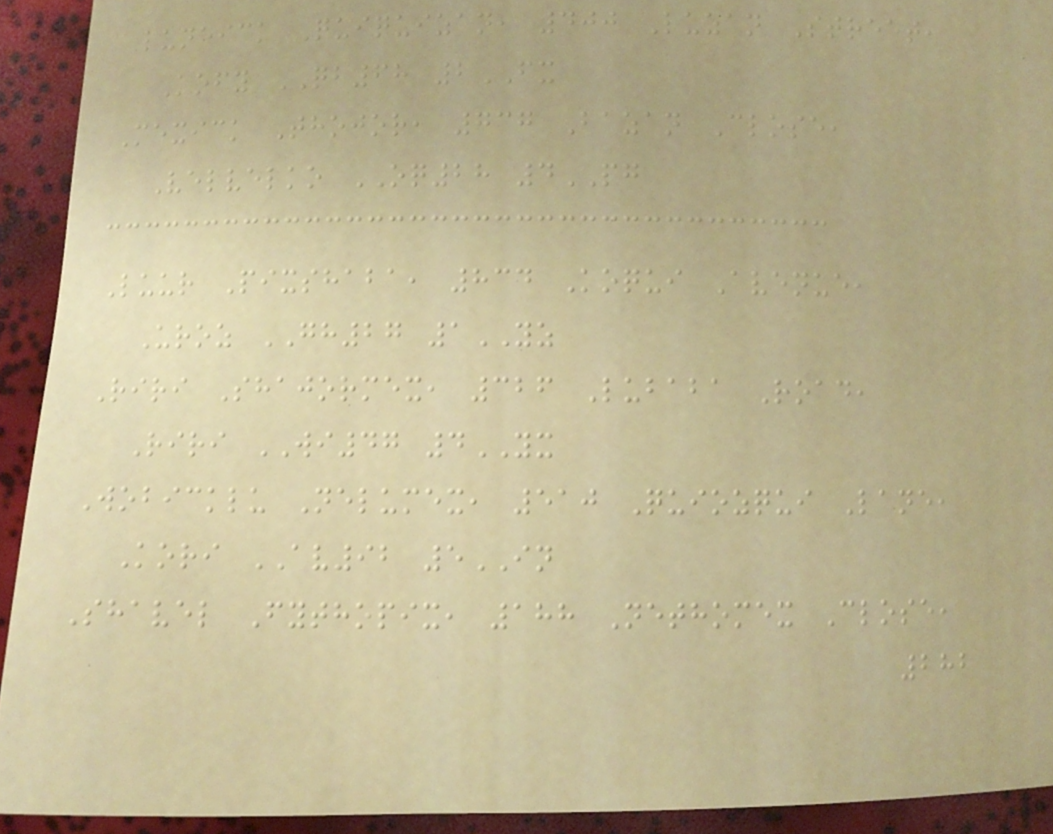Luneick Quiquizan, 400 Luzan Street,
Kofy QB68 2FX
Mexick Thojor, 737 Bazan Close,
Velvelko OQ28 4PG
Luur Pixshaba, 834 Koqui Avenue,
Uroz GH27 1YZ
Riri Shajormex, 326 Lubaba Road,
Riri WI47 4YX
Wobicklu Nelumex, 510 Quiozqui Lane,
Kori AV92 5IN
Shavel Fythopix, 188 Nethomex Close,
282
